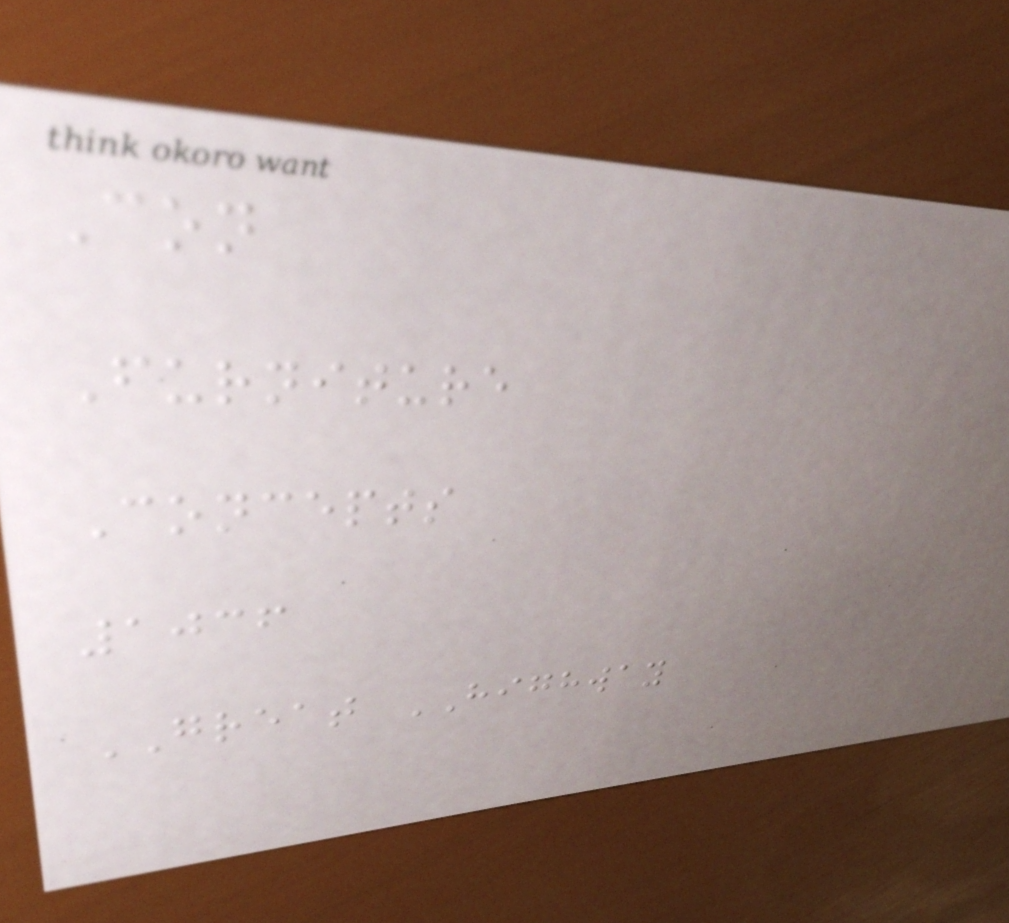Con
Furniture
Concepts
1036
GREAT HIGHWAY
